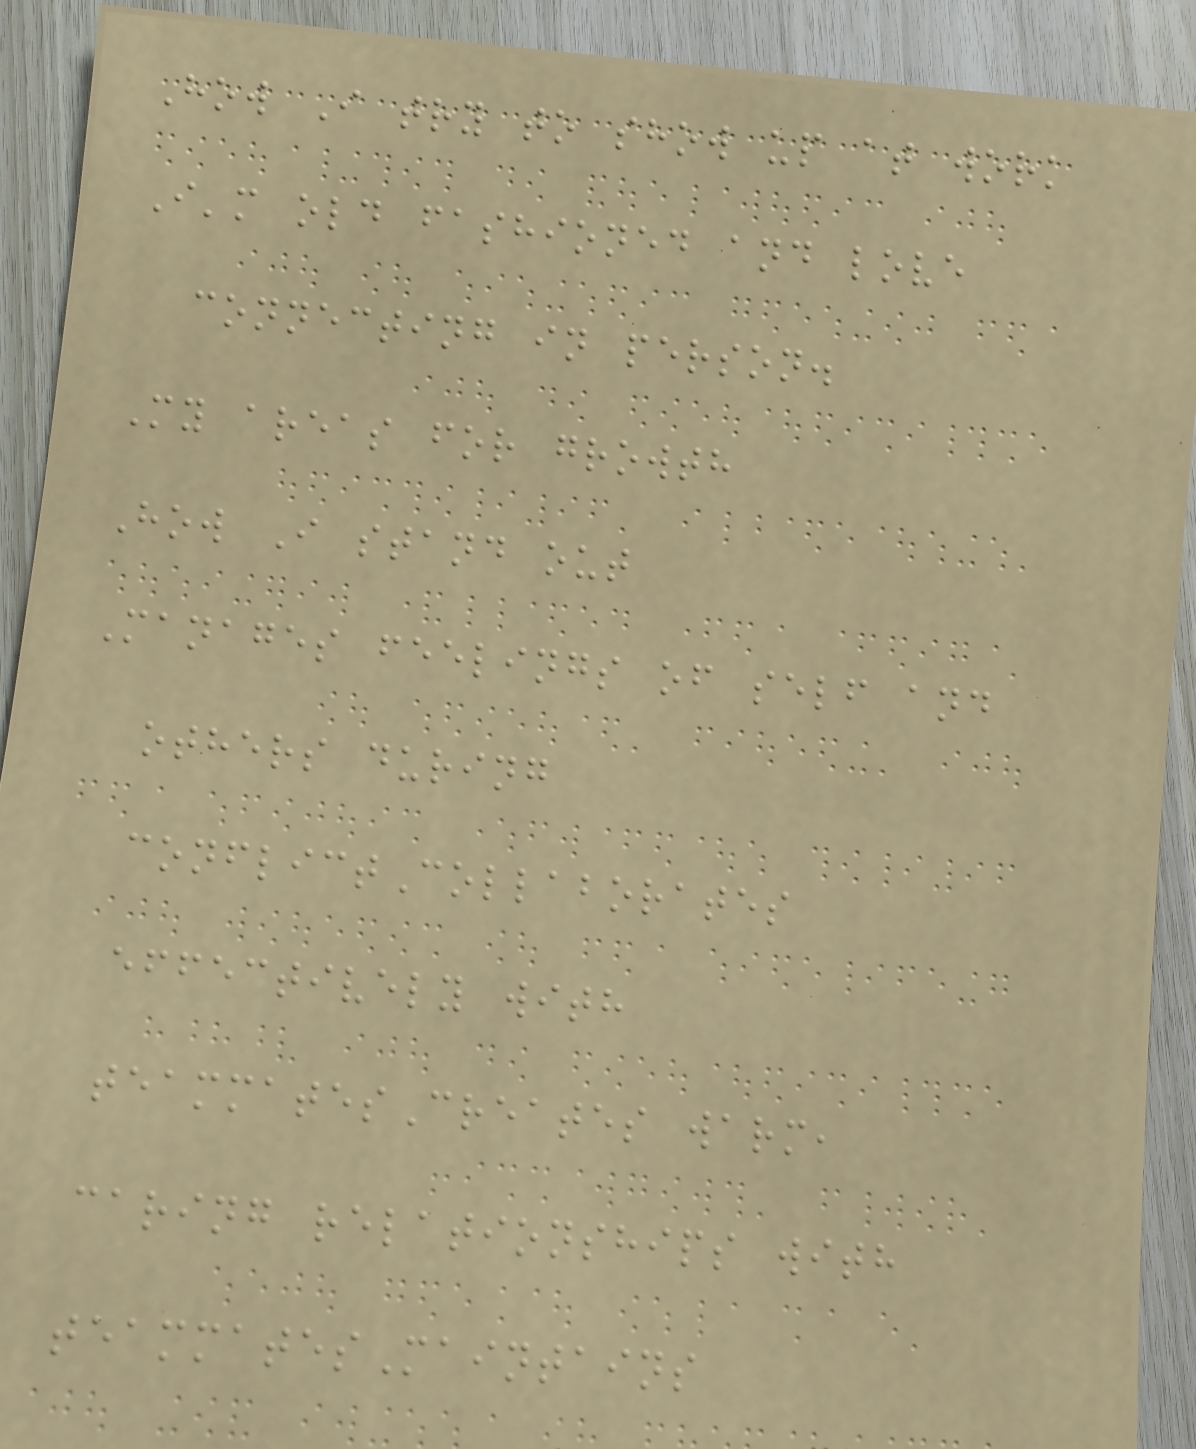How I try to show up at work
I'm old fashioned and love
connecting in person.
My areas for growth
How I stand out
Manages feelings of self and
others during
conflictCollaborates
effectively with
teammatesCreates warm,
caring relationships with
teammatesMaintains
